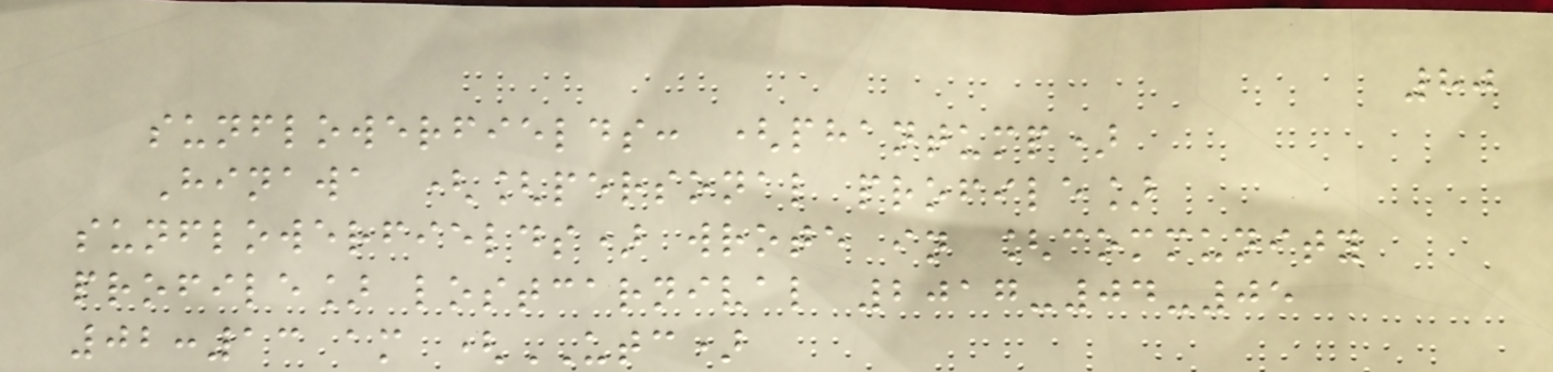80
sunflowerfields: (phantump)
Hinawa ([personal profile]
sunflowerfields) wrote in [community
profile] lostcarnival 2017-04-05
02:13 am (UTC)
